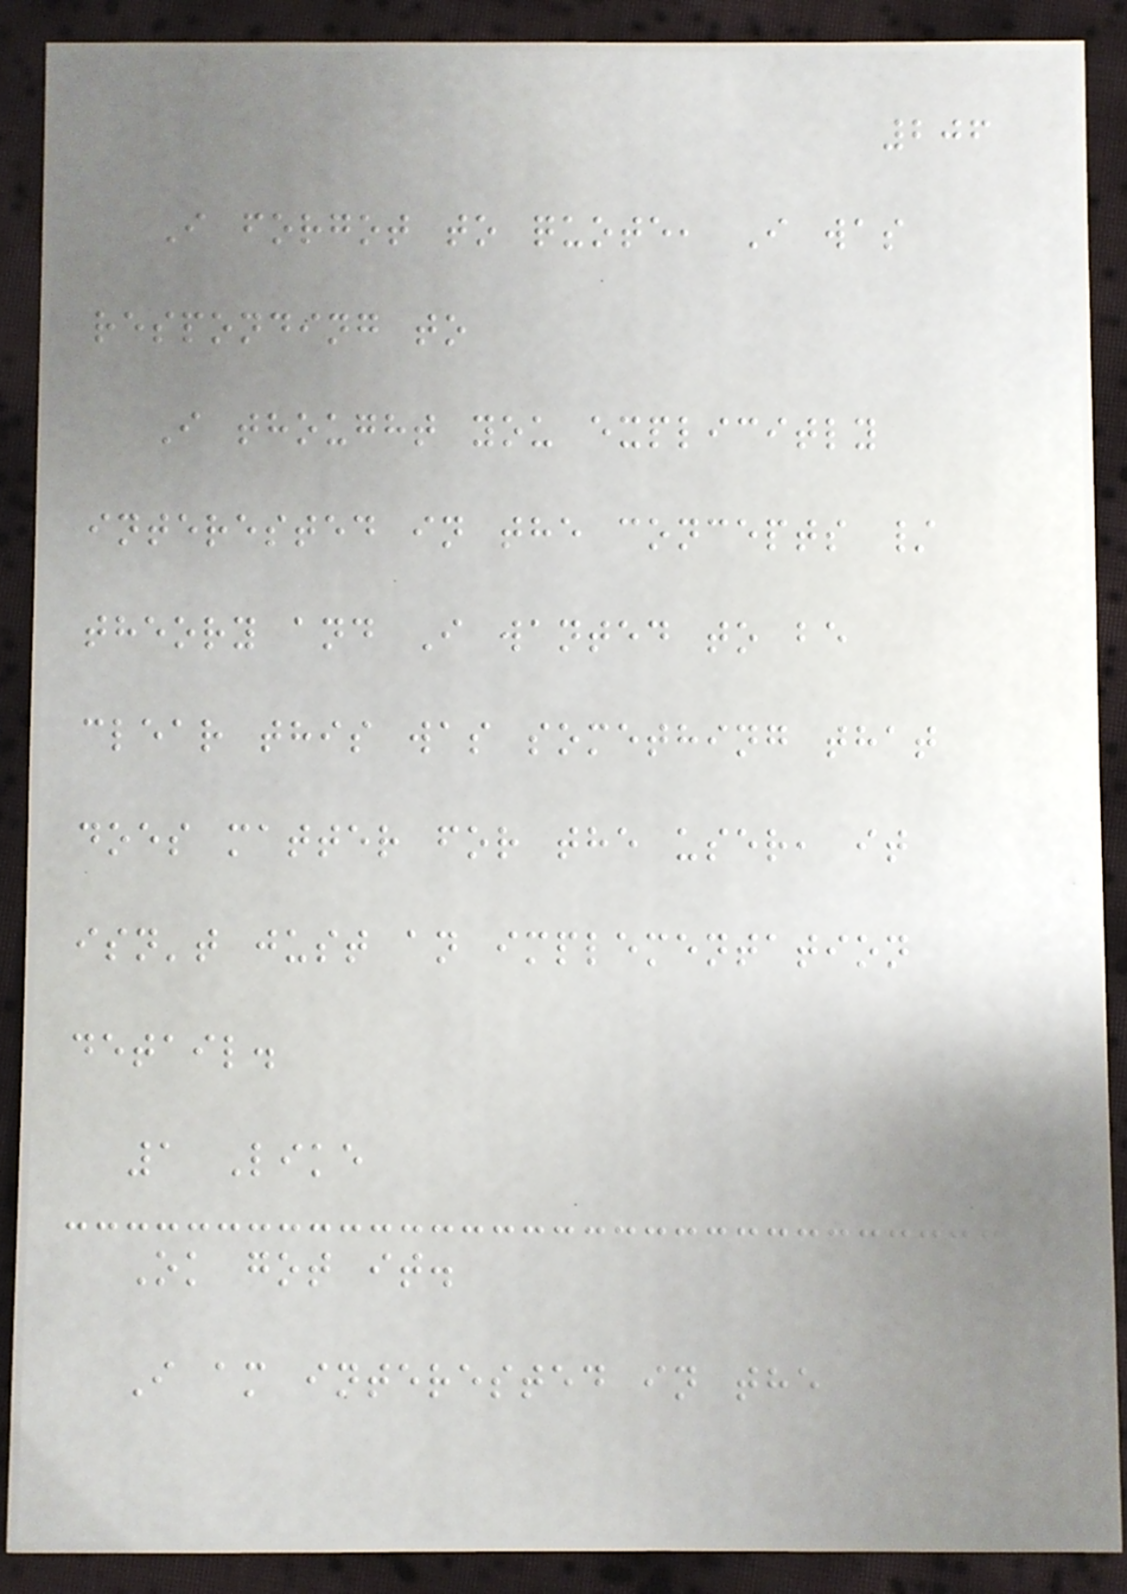206
I forgot to quote, I was
responding to
I thought you explicitly
interested in the concepts /
theory and I wanted to be
clear this was something that
does matter for the user, it
isn't just an implementation
detail.
1 Like
Ok got it.
I am interested in the
